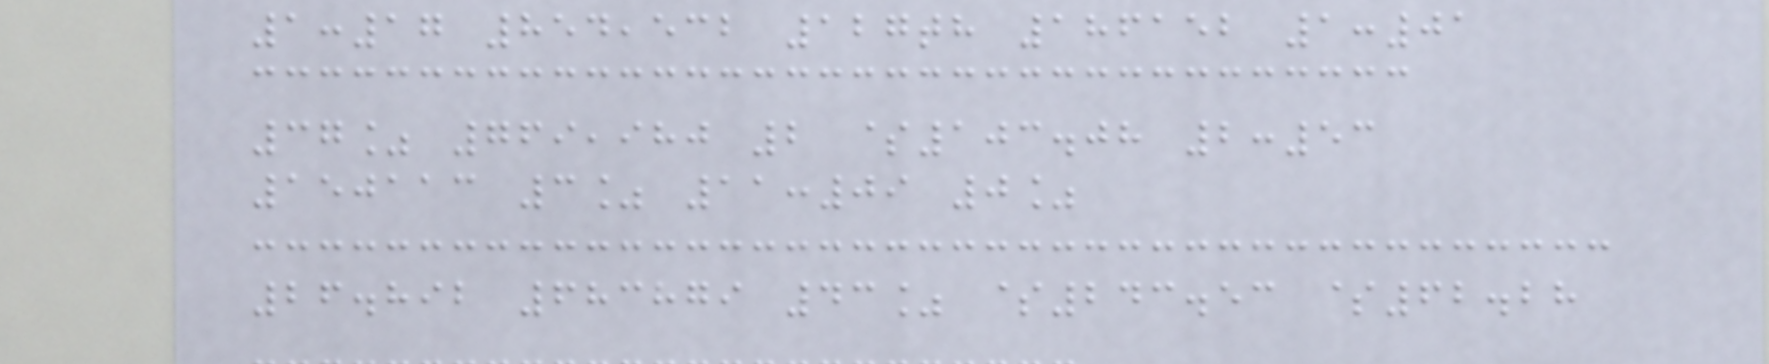1:17 854,532 127th 186152 1:01
37% 769,980 2 $103.08 2:53
150113 3% 11:09 0%
26.892 683879 43% $243.53 $62.28
